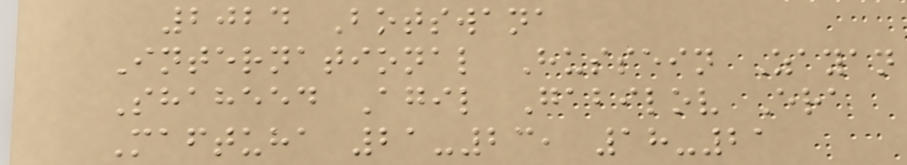2024 Botswana
International Hussein Zayan
Shaheed Agil Gabilov Era
Maftuha 21-23, 18-21
